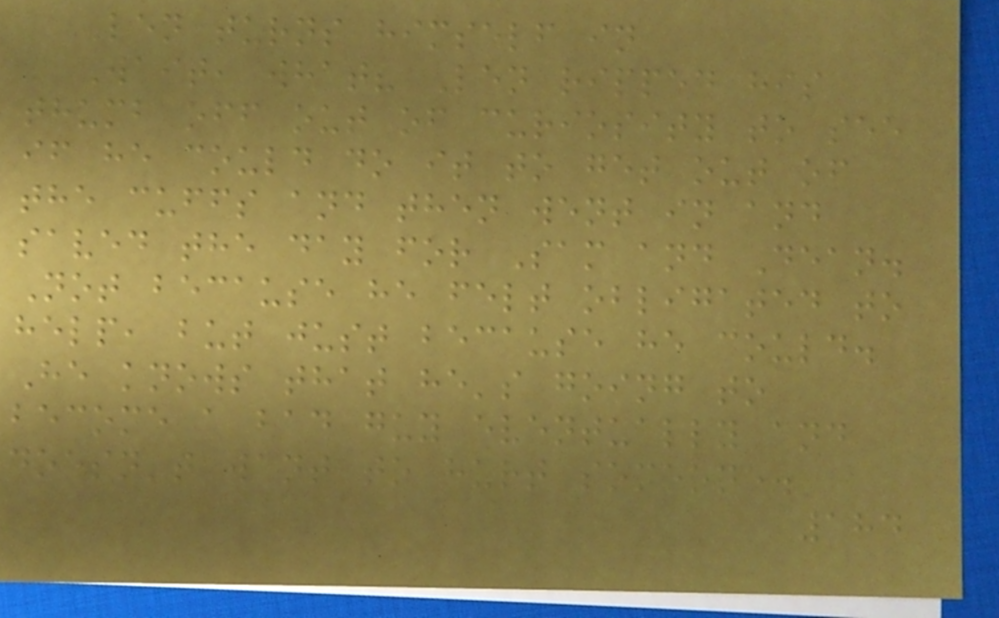Len turns himself in
Wait, what? Len ripped his
thumb off out of curiosity to see
if he could do it to get out of
the cuffs and then went in and
saved the day for Sam and Dean.
Not because he felt obligated to
help, but just because he could.
He knows that he's going to
become a bad guy eventually and
doesn't want to hurt someone.
184
